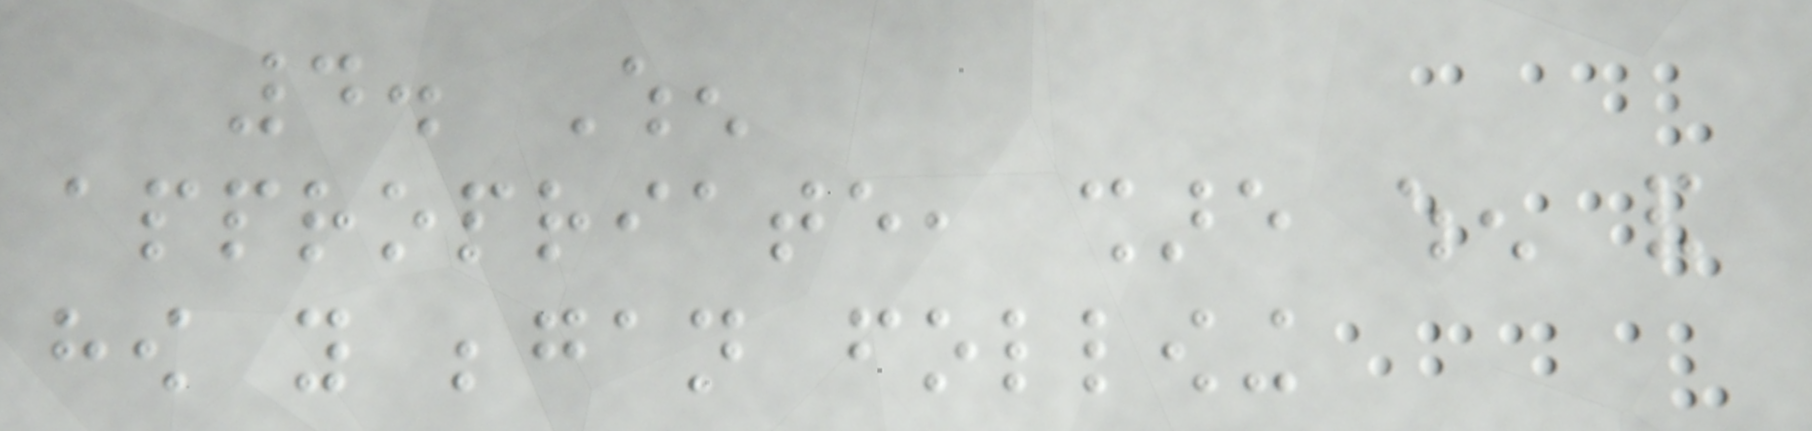4. When
appropriate, share when and
how you began following
